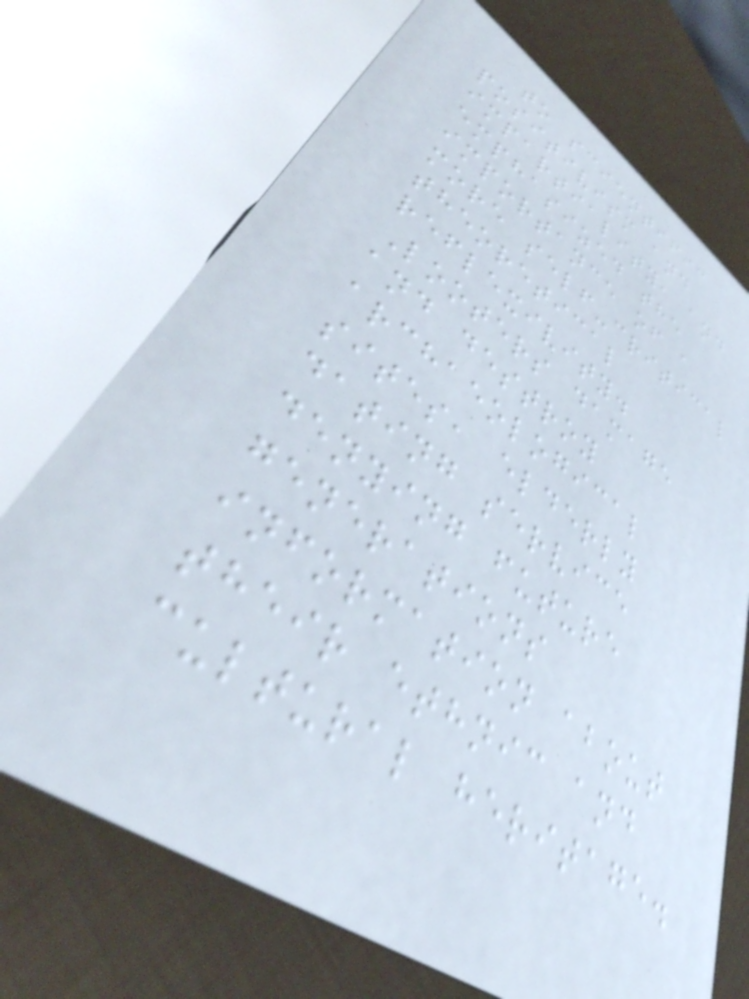to scientific
positivism and
impartiality, and
emphasized the
importance of a
more self-critical
theoretical
reflexivity.
Looters damage
and destroy
archaeological
sites, elderly
dating service
denying future
generations
information about
their ethnic and
cultural heritage.
